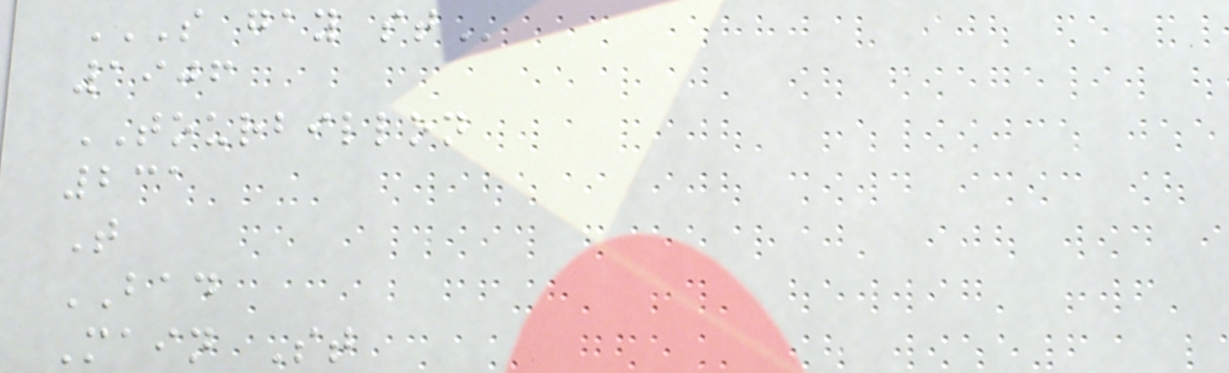S GAY ST
1906
TOURBILLON
231
T
BAD
Main St
